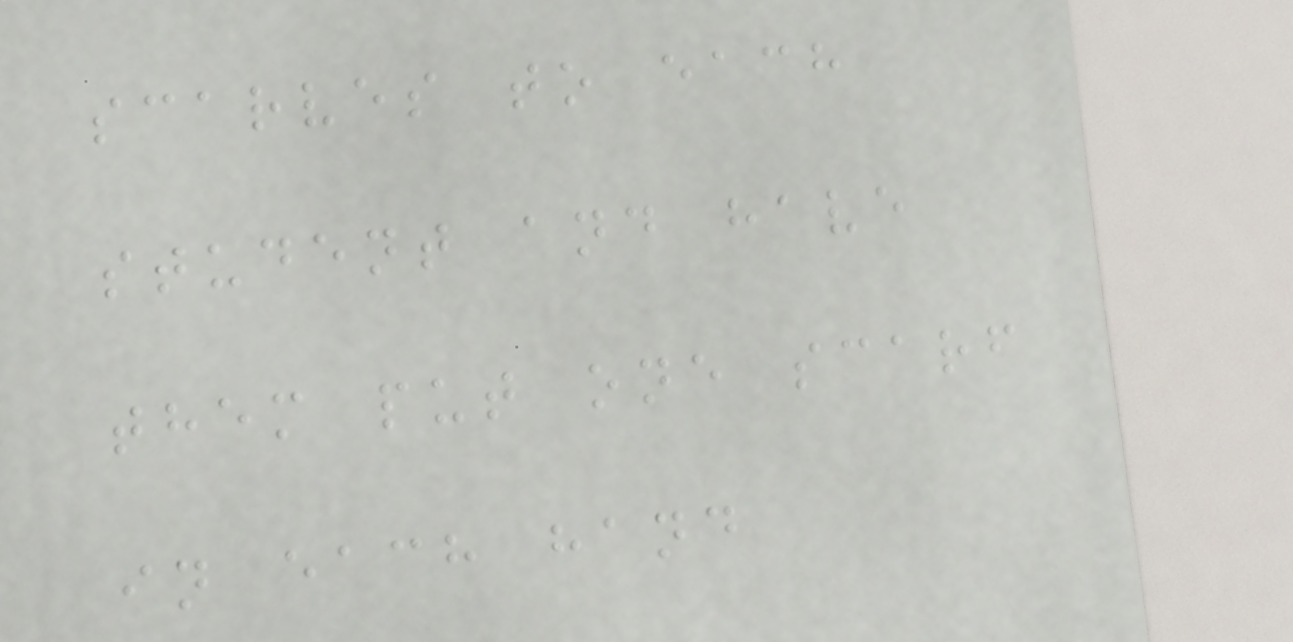scarves to each
student and have
them put one scarf
in each hand
